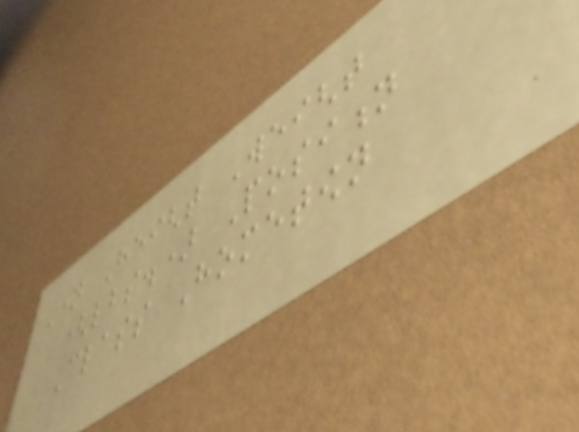Name Height Weight
(lbs.) Position
Class Hometown
